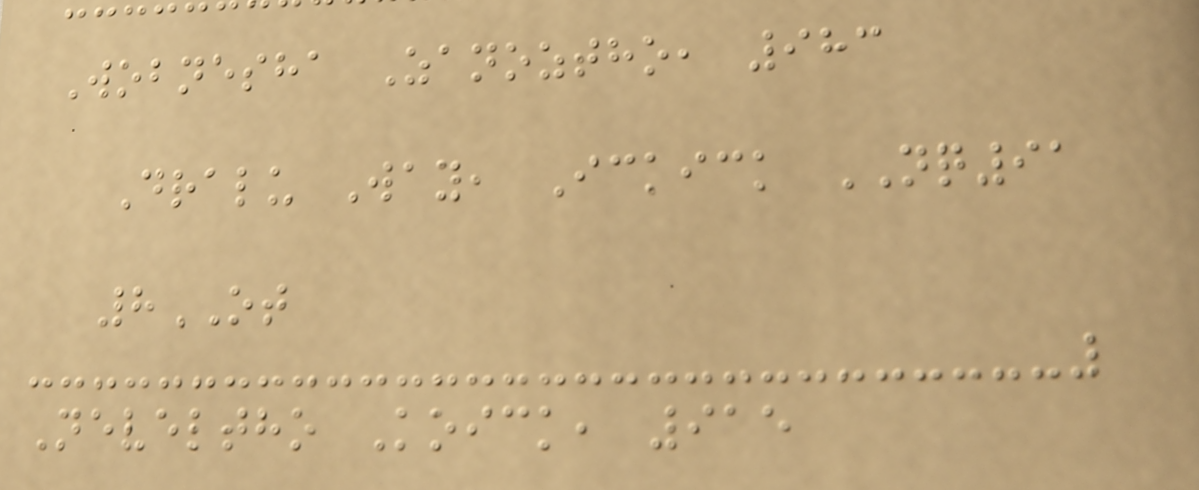Wobnesha Zanoztho, 983
Dralu Way, Ickick NQ91
8OT
Neveltho Koick, 915
